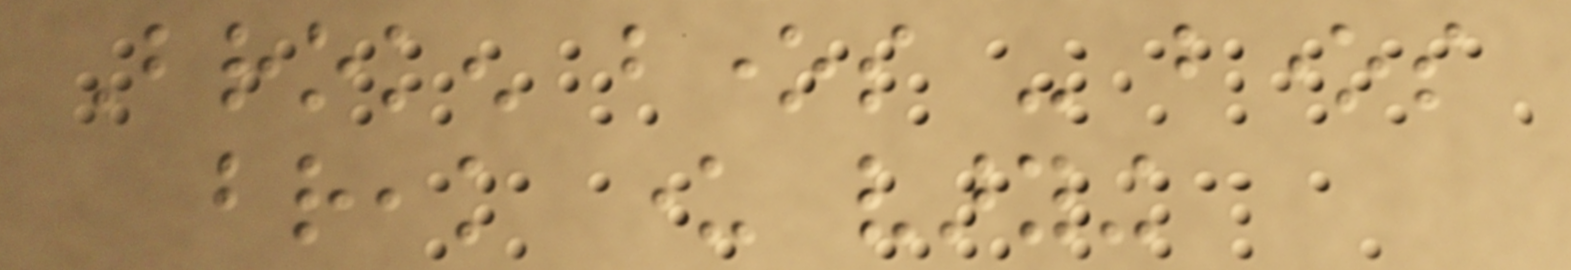Broken bones - bones
break under varying
